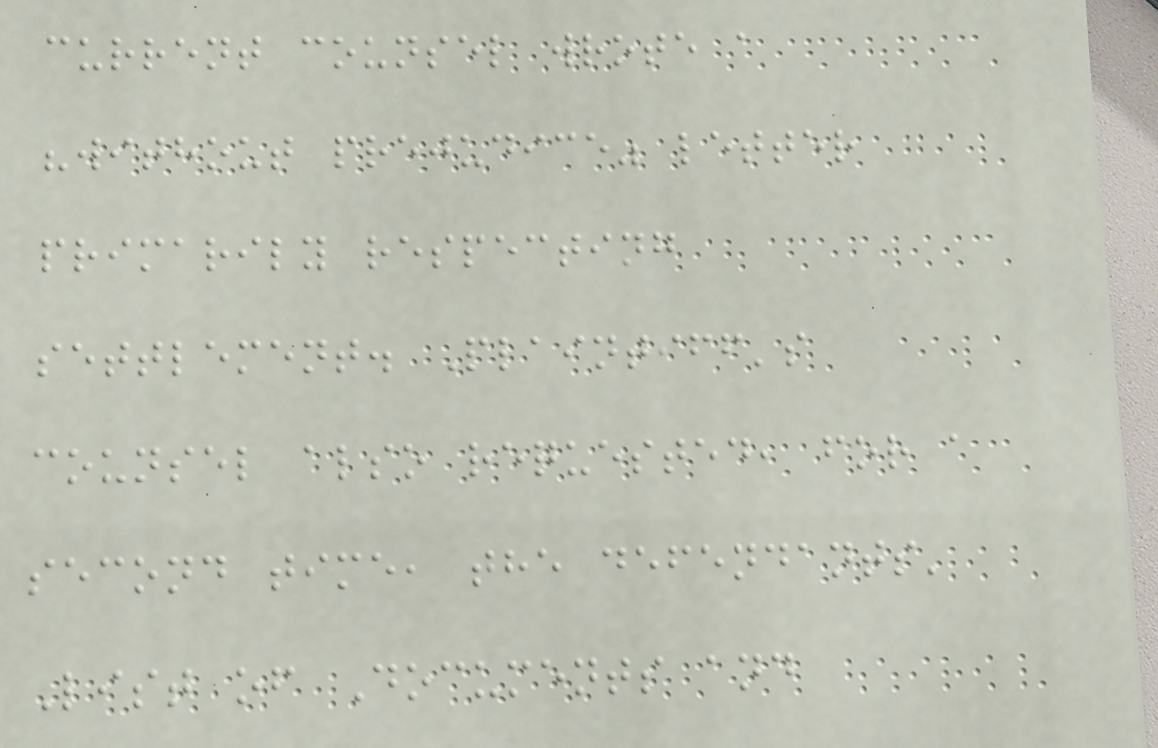current counsel wrote a
"without prejudice" letter
primarily respecting
settlement. Plaintiff's
counsel also requested, for a
second time, the defendants'
List of Documents and
